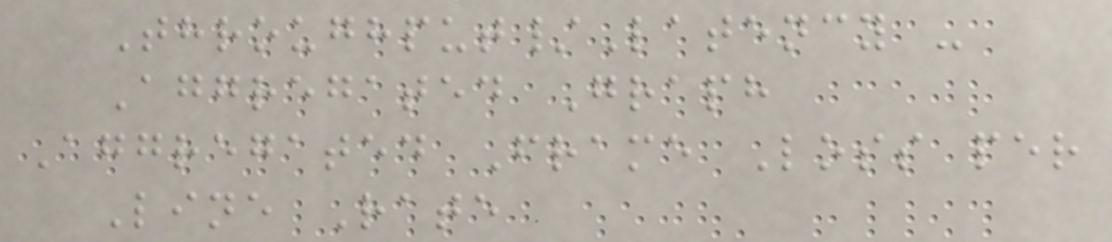Throughput/Latency -
Aggregated Graph
Aggregated Frame Loss per
Line Rate
